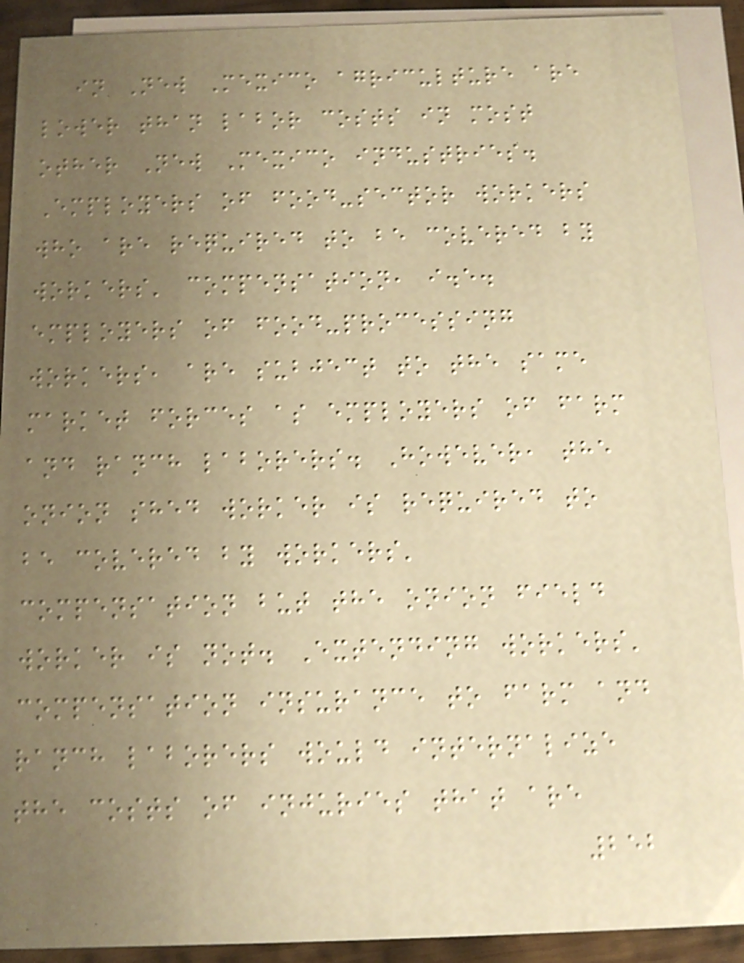in New Mexico agriculture are
lower than labor costs in most
other New Mexico industries.
Employers of food-sector workers
who are required to be covered by
workers' compensation, i.e.
employers of food-processing
workers, are subject to the same
market forces as employers of farm
and ranch laborers. However, the
onion shed worker is required to
be covered by workers'
compensation but the onion field
worker is not. Extending workers'
compensation insurance to farm and
ranch laborers would internalize
the costs of injuries that are
252
